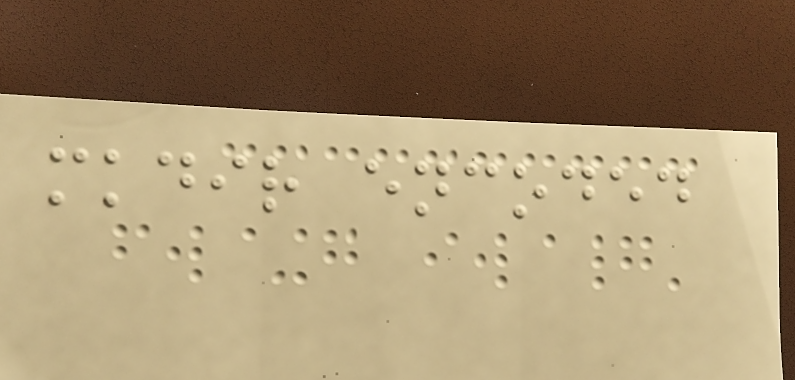mkdir encoded
